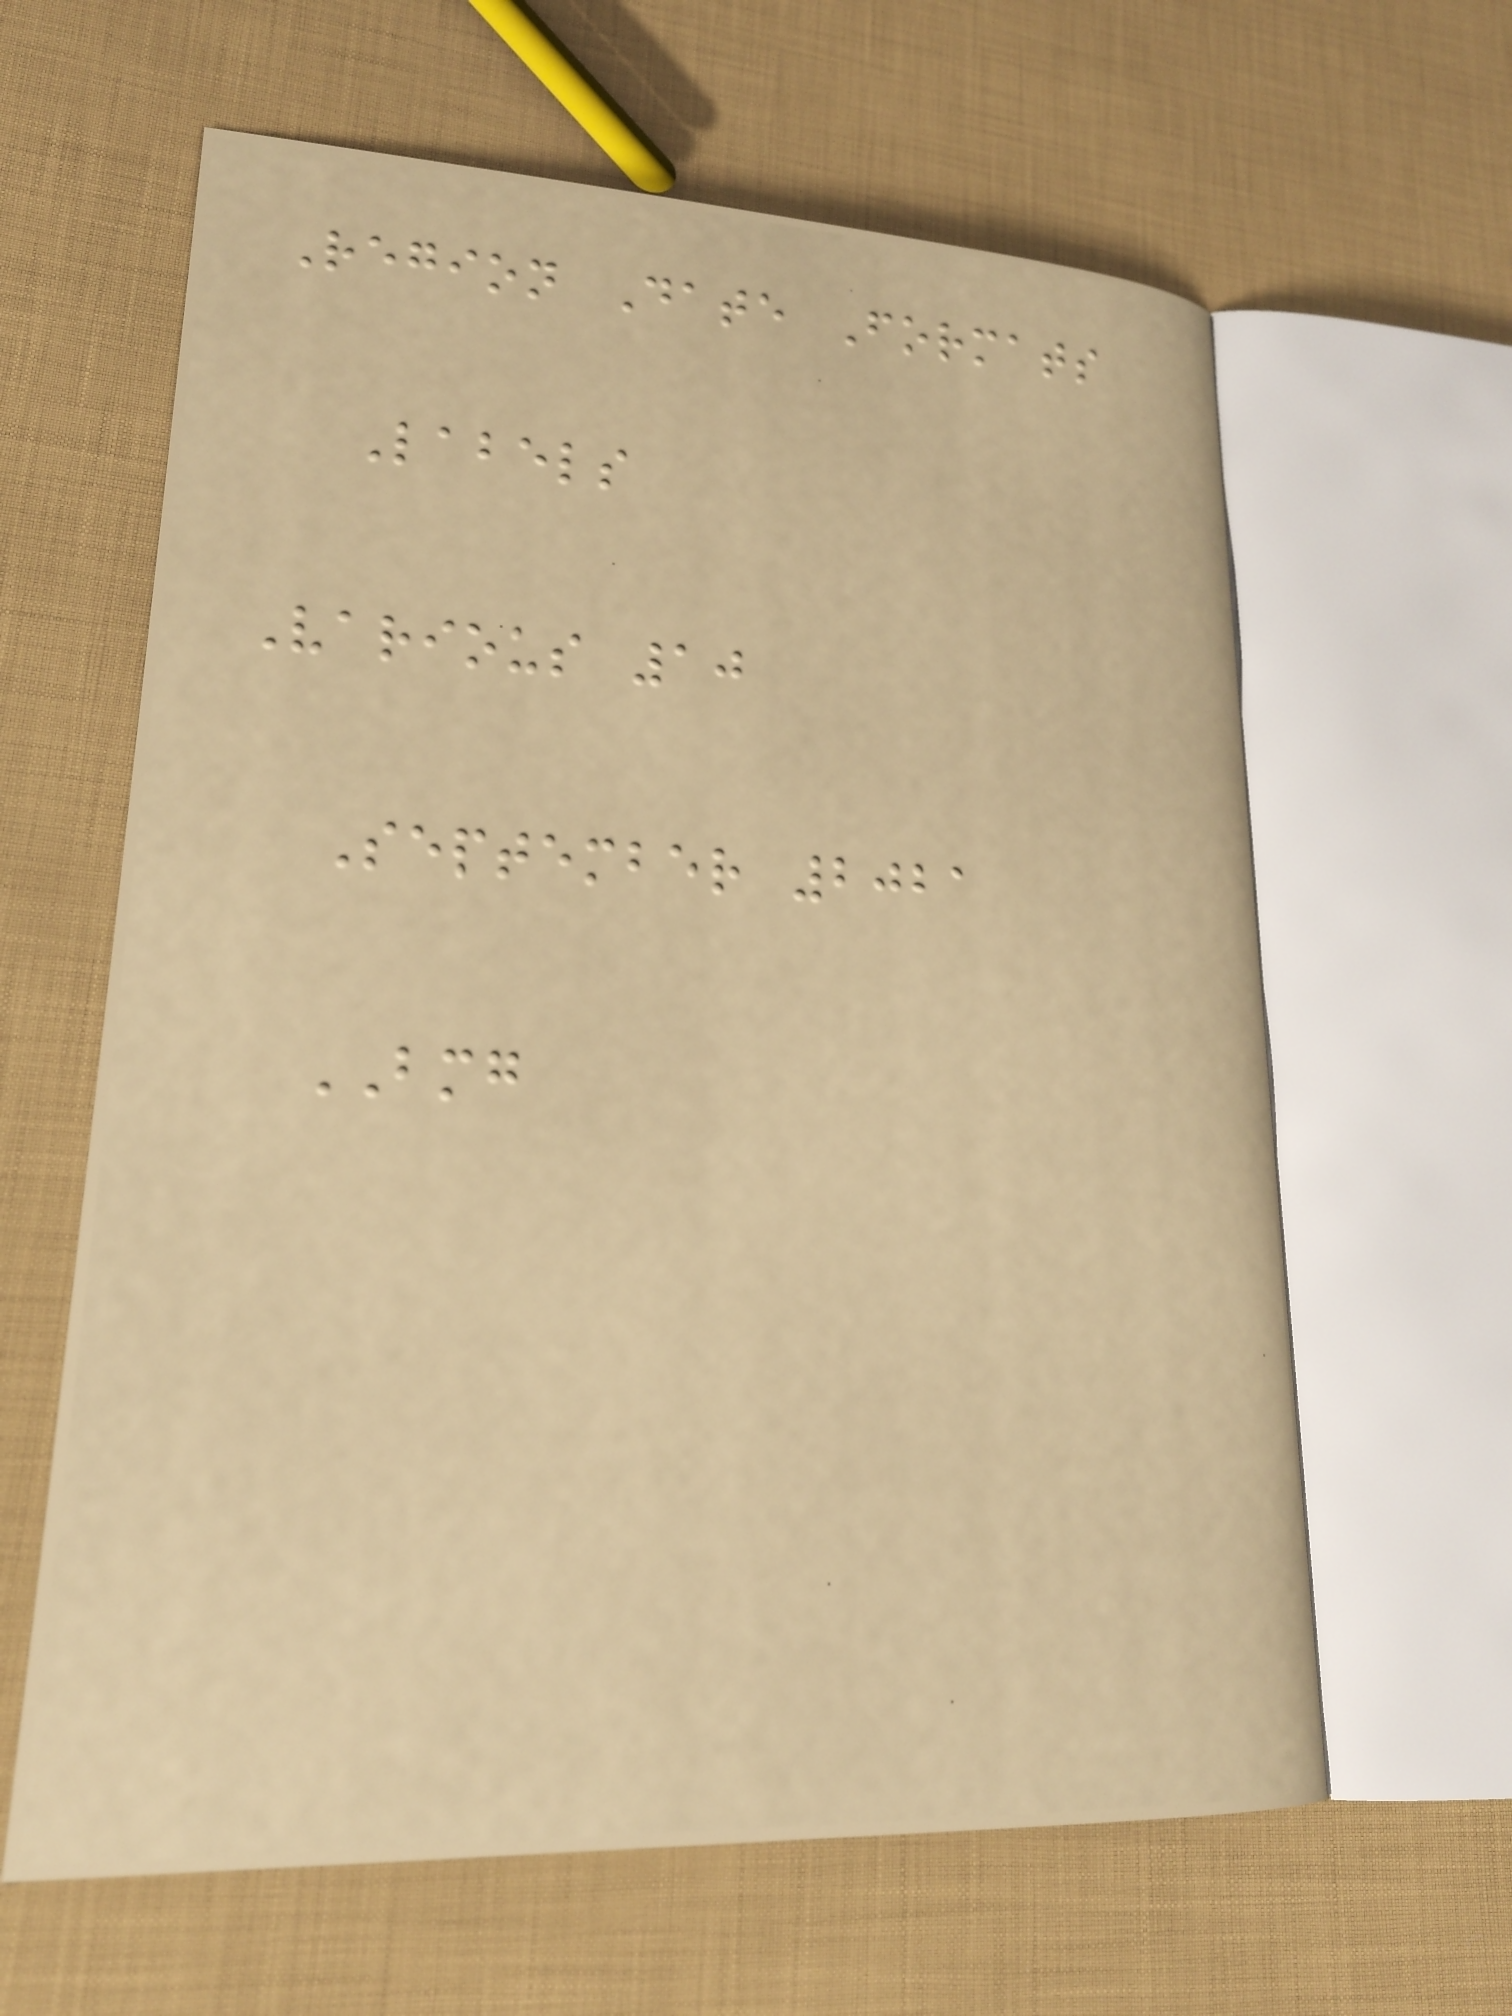Region Date Formats
Labels
Various 10
September 2021
BMG
